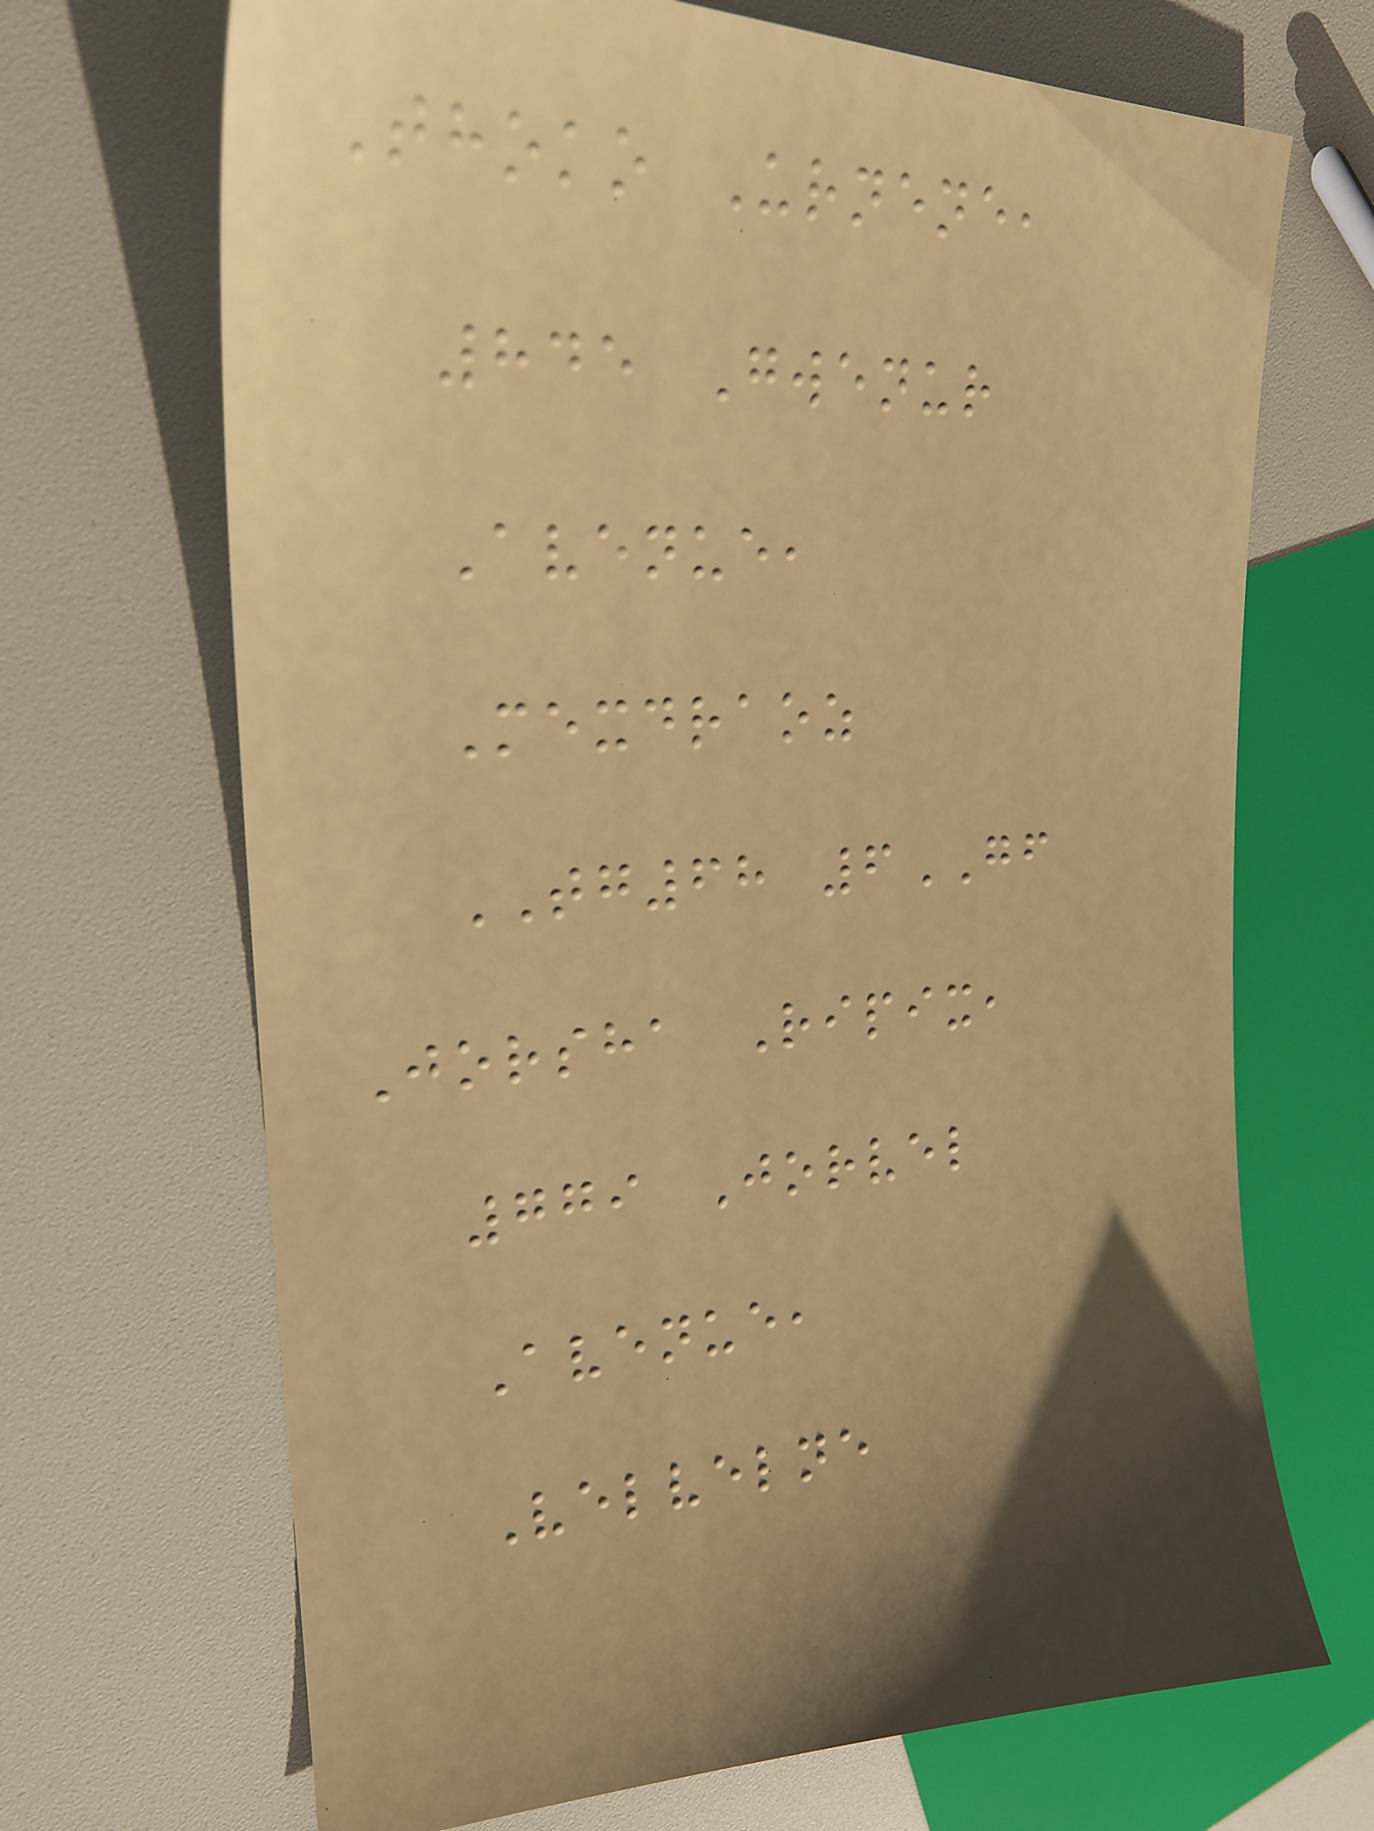Thoko Urnene,
845 Gwenur
Avenue,
Mexdraoz
TG68 6GF
Jorsha Ripix,
779 Jorvel
Avenue,
Velvelne
